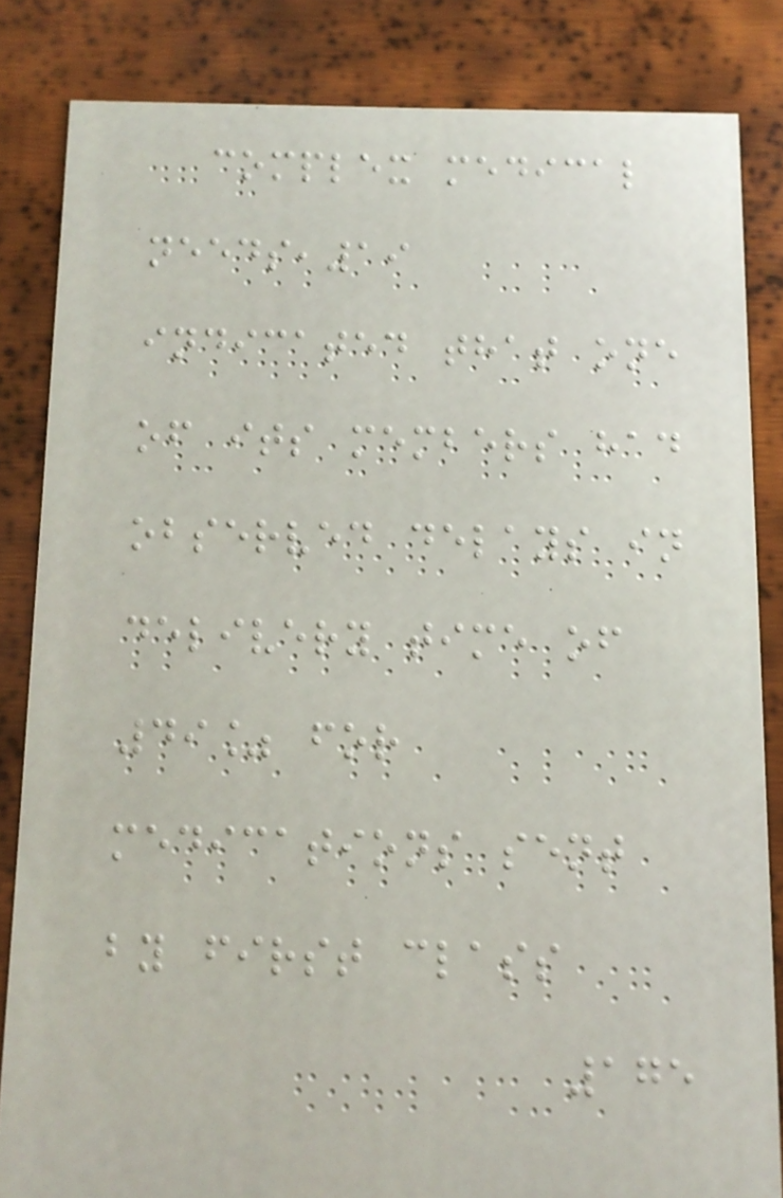complex medical
needs,19
indicated that one
of its members had
observed delays in
delivery time of
49% for
medications sent
by first class
175
